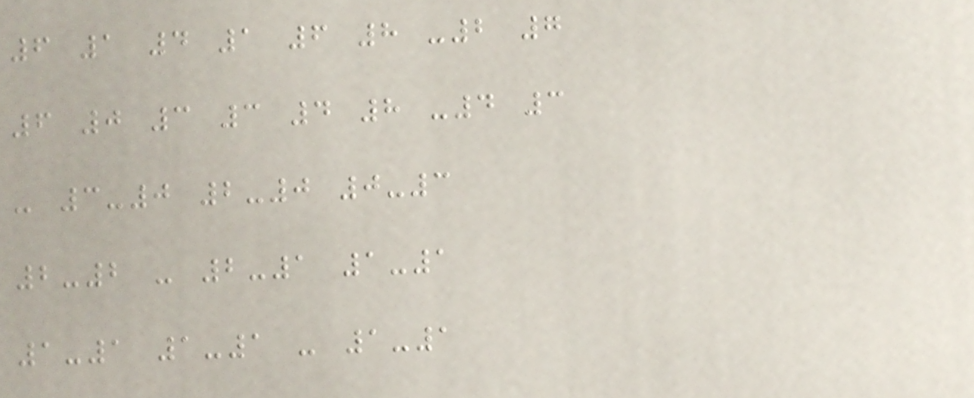6 1 4 1 6 8 -2 7
6 0 3 3 4 8 -4 3
- 3-0 2-0 0-3
2-2 - 2-1 1-1
1-1 1-1 - 1-1
